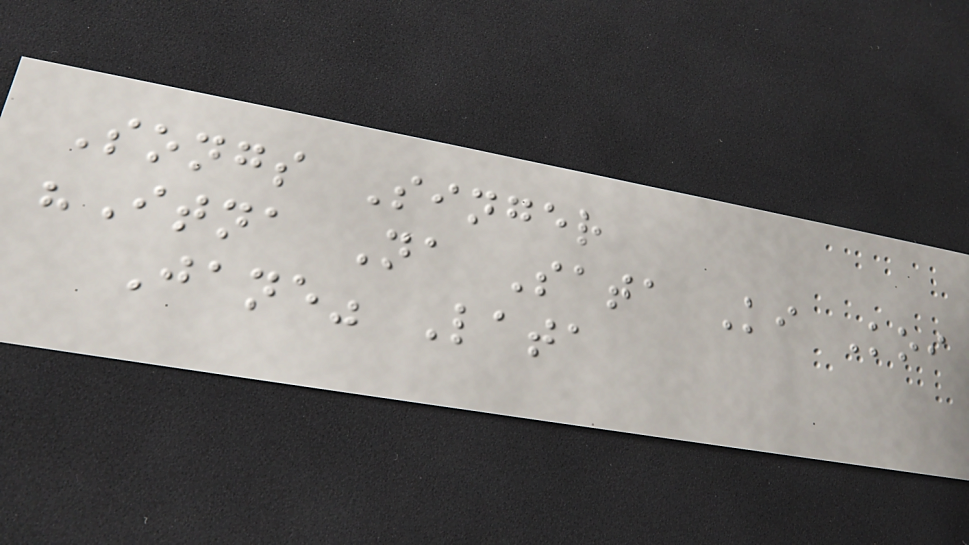Songs Singer
"Itna Na Sata Ki Koi
Jane" Lata
